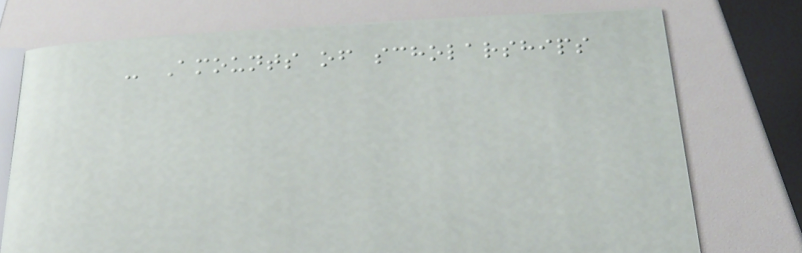- Amounts of scholarships
